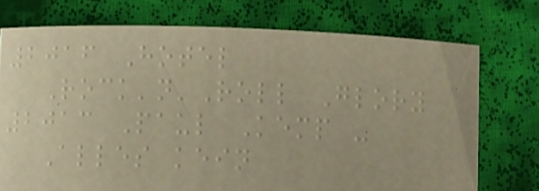2016 Hotel
Rock'n'Roll Glory
2013 Paul Kemp -
Alles kein
